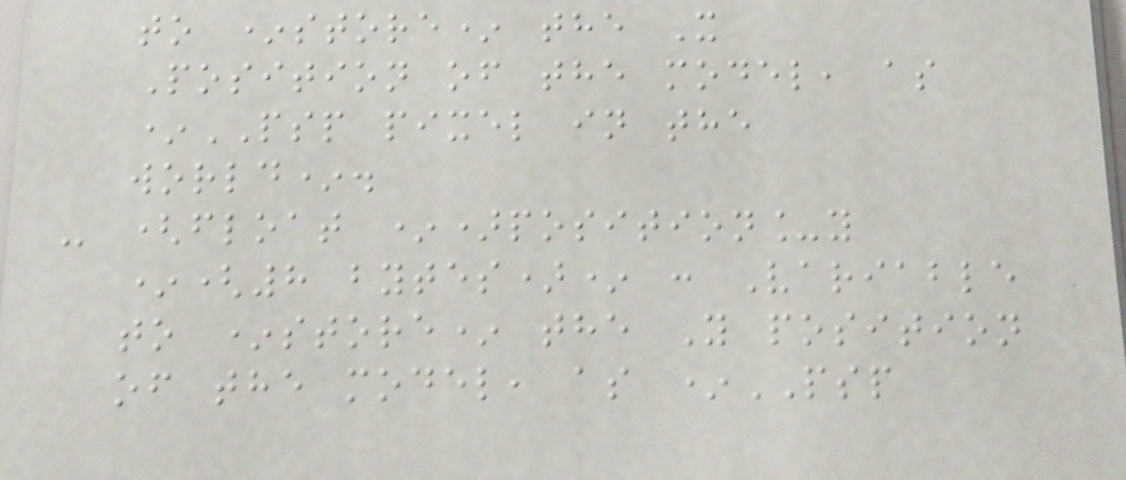to *store* the X
Position of the model, as
*PSP pixel in the
world*.
- (float *)position_y
*(8 bytes)* : Variable
to *store* the Y position
of the model, as *PSP
